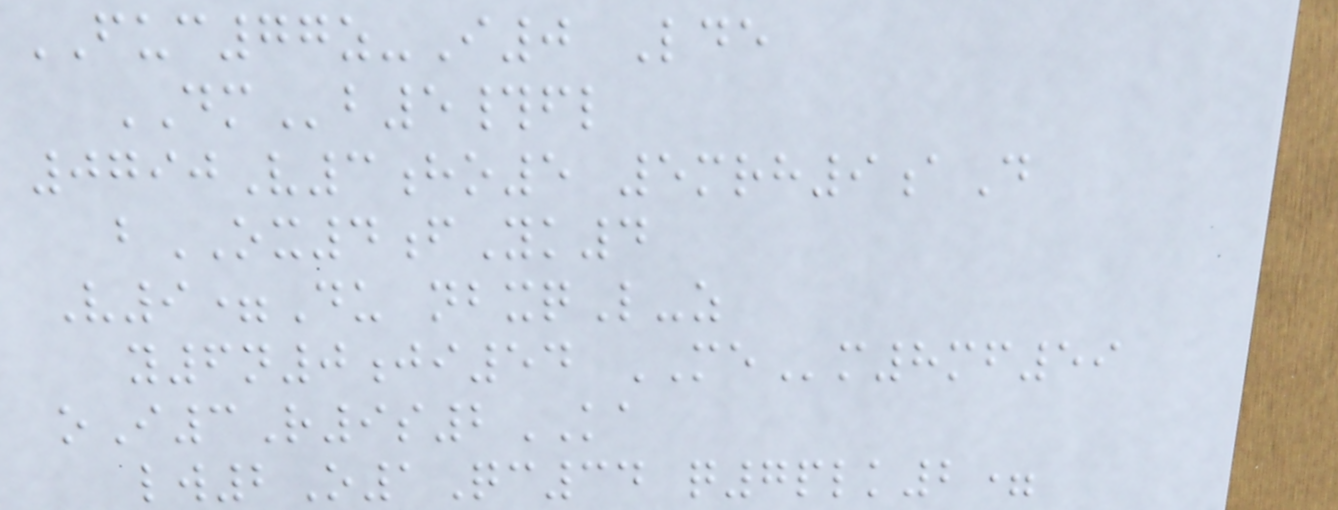FUC77z-I0 Lde
DMb5#fl
0790V3ho5 5mrh9aD
bOX4fYk4
V9=Du nbxqL-z
y6n0ji54 MEm8mf59
oI3R9s2KA
lw2O1Qc34 q7plk2=
